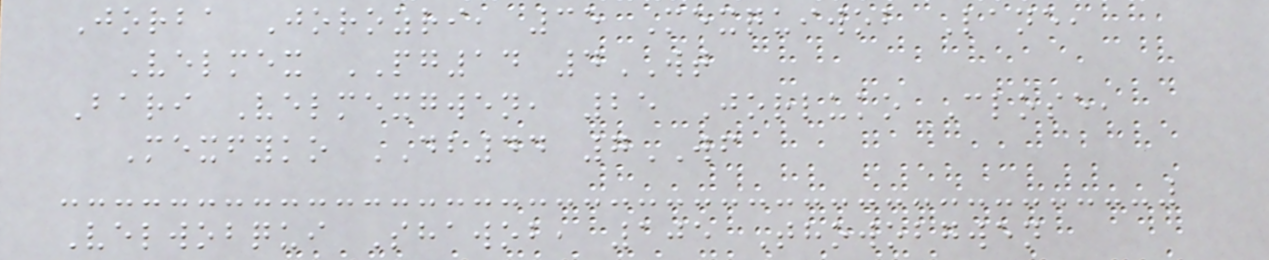Jorba Jorozri, 35 Mexquiwob Lane,
Velmex PG14 4WT
Bari Velmexgwen, 25 Jorluko Close,
Mexfyko DB44 7WF
Velwobqui Shawob, 105 Thowobgwen
